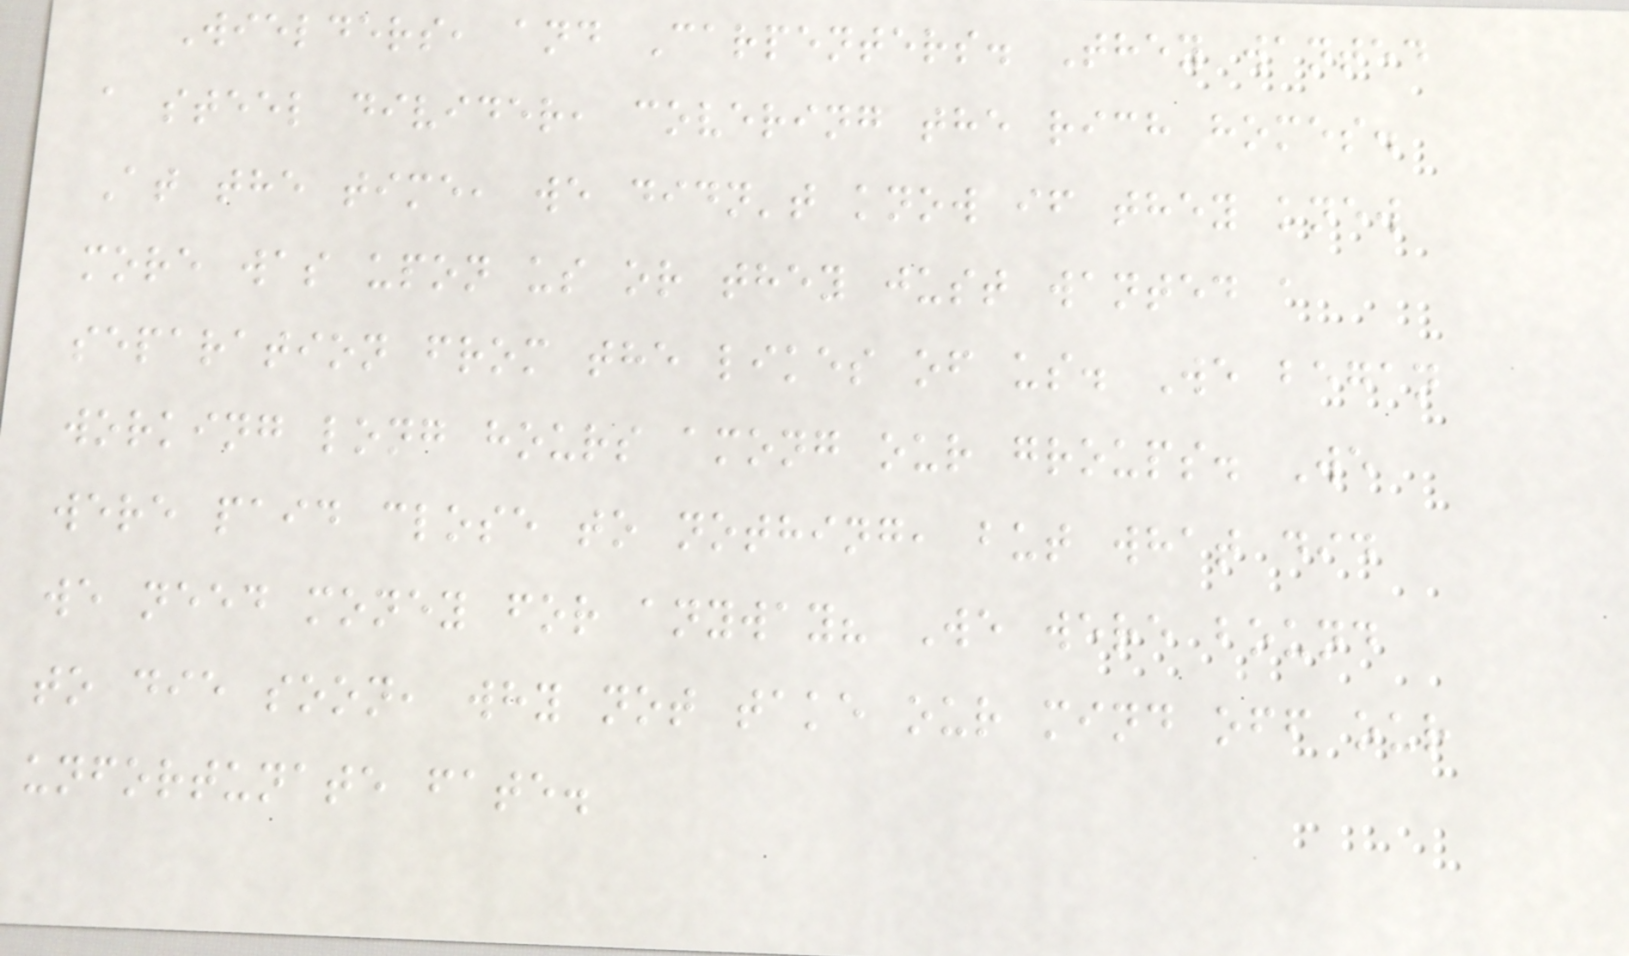Wielders, and Carpenters. They wanted
a steel divider, covering the rich homes.
At the time, we didn't know if they knew
more was upon us or they just wanted a
separation from the likes of us. We began
working long hours among our groups. We
were paid close to nothing, but what did
we need money for anyway? We were bound
to die soon, why not take our mind off our
unfortunate fate.
